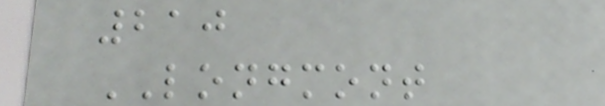210
LONGMONT
